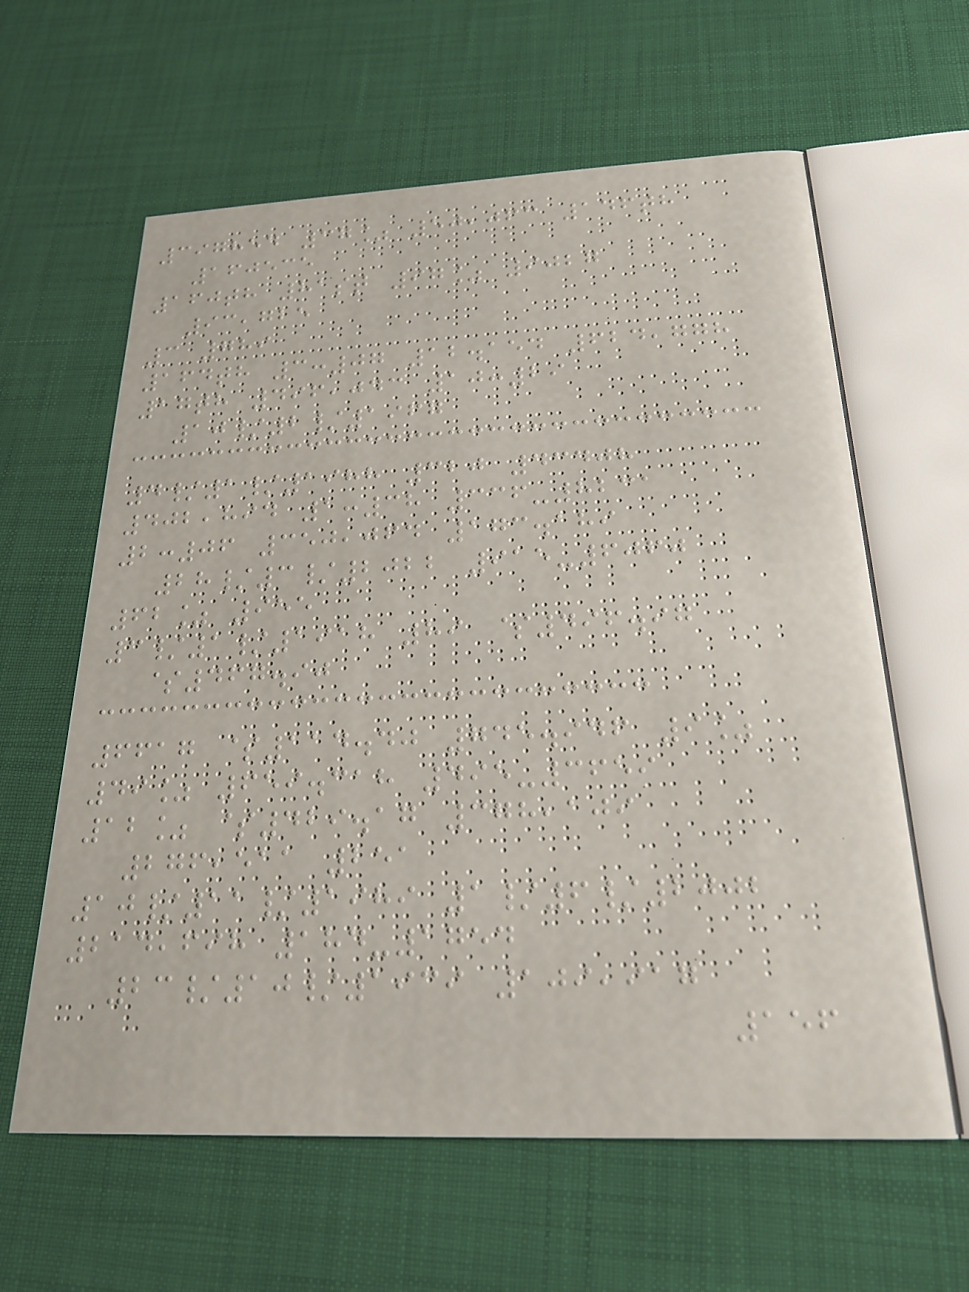397854 37% 50,063 146th
160535
160th 81st 97% 9027
93,725
3 789
164th 3:07 12.154 624,778
17th 496,043 10:29
10/2/1967
4/1/1988 320 43408
402,894 1:38 336-8231
2:06 350,064 173.189
28/3/2022 915-6060
62% 955
3/1/1918 89 $496.97
$467.90
6617 $114.40 745.946 9%
49% 659.318 495-3659
12% $429.17 378,109
276,511 251
10/11/1989 1/6/2002
214,698 184-1754
23/10/1939 109,917
156
